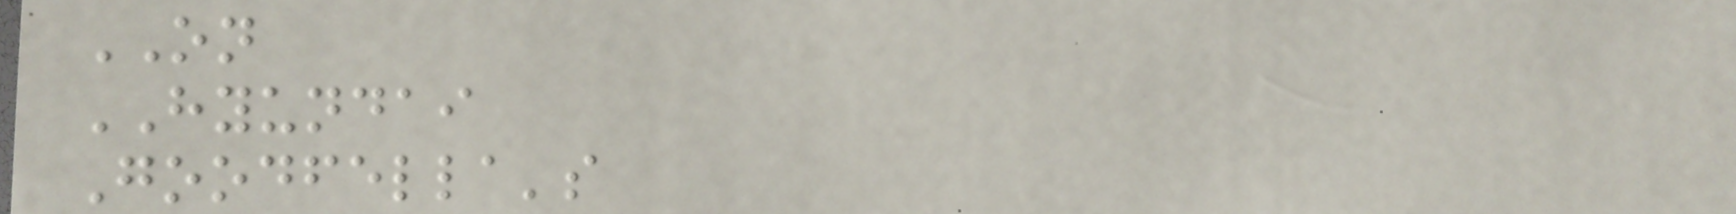ON
HYUNDAI
Goodfella's
